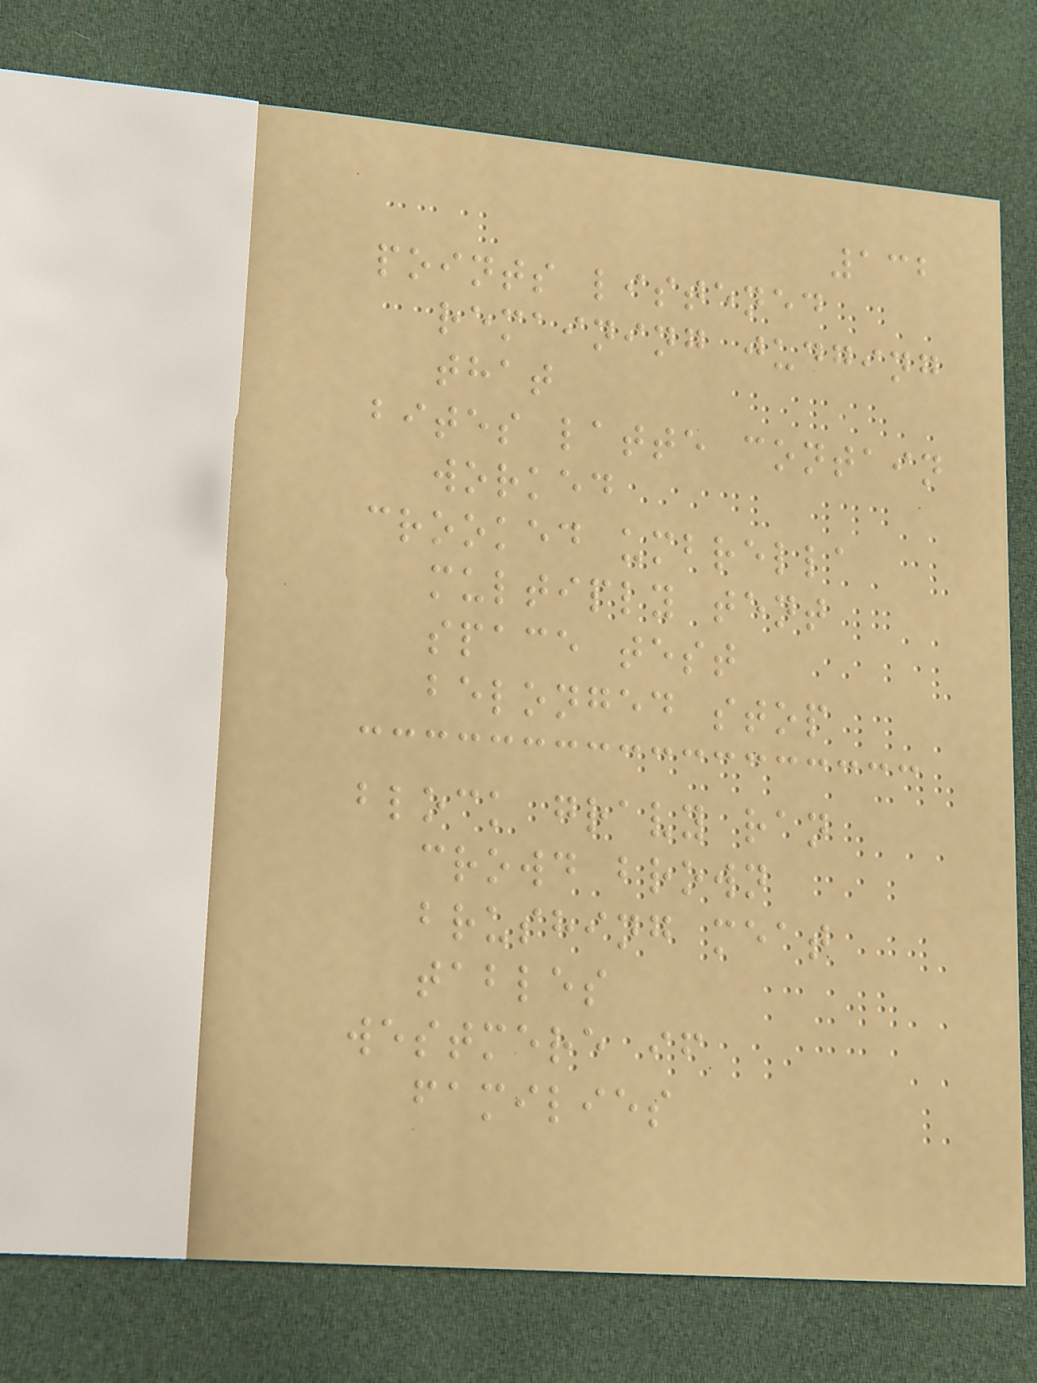132
points listened
remaining judging
that
bites latte contain
worked
crooked umbrella
multiply tent
space test
belonged stop
block gravy ran
crowd brown
brushing meat
tables
westmere if
families
